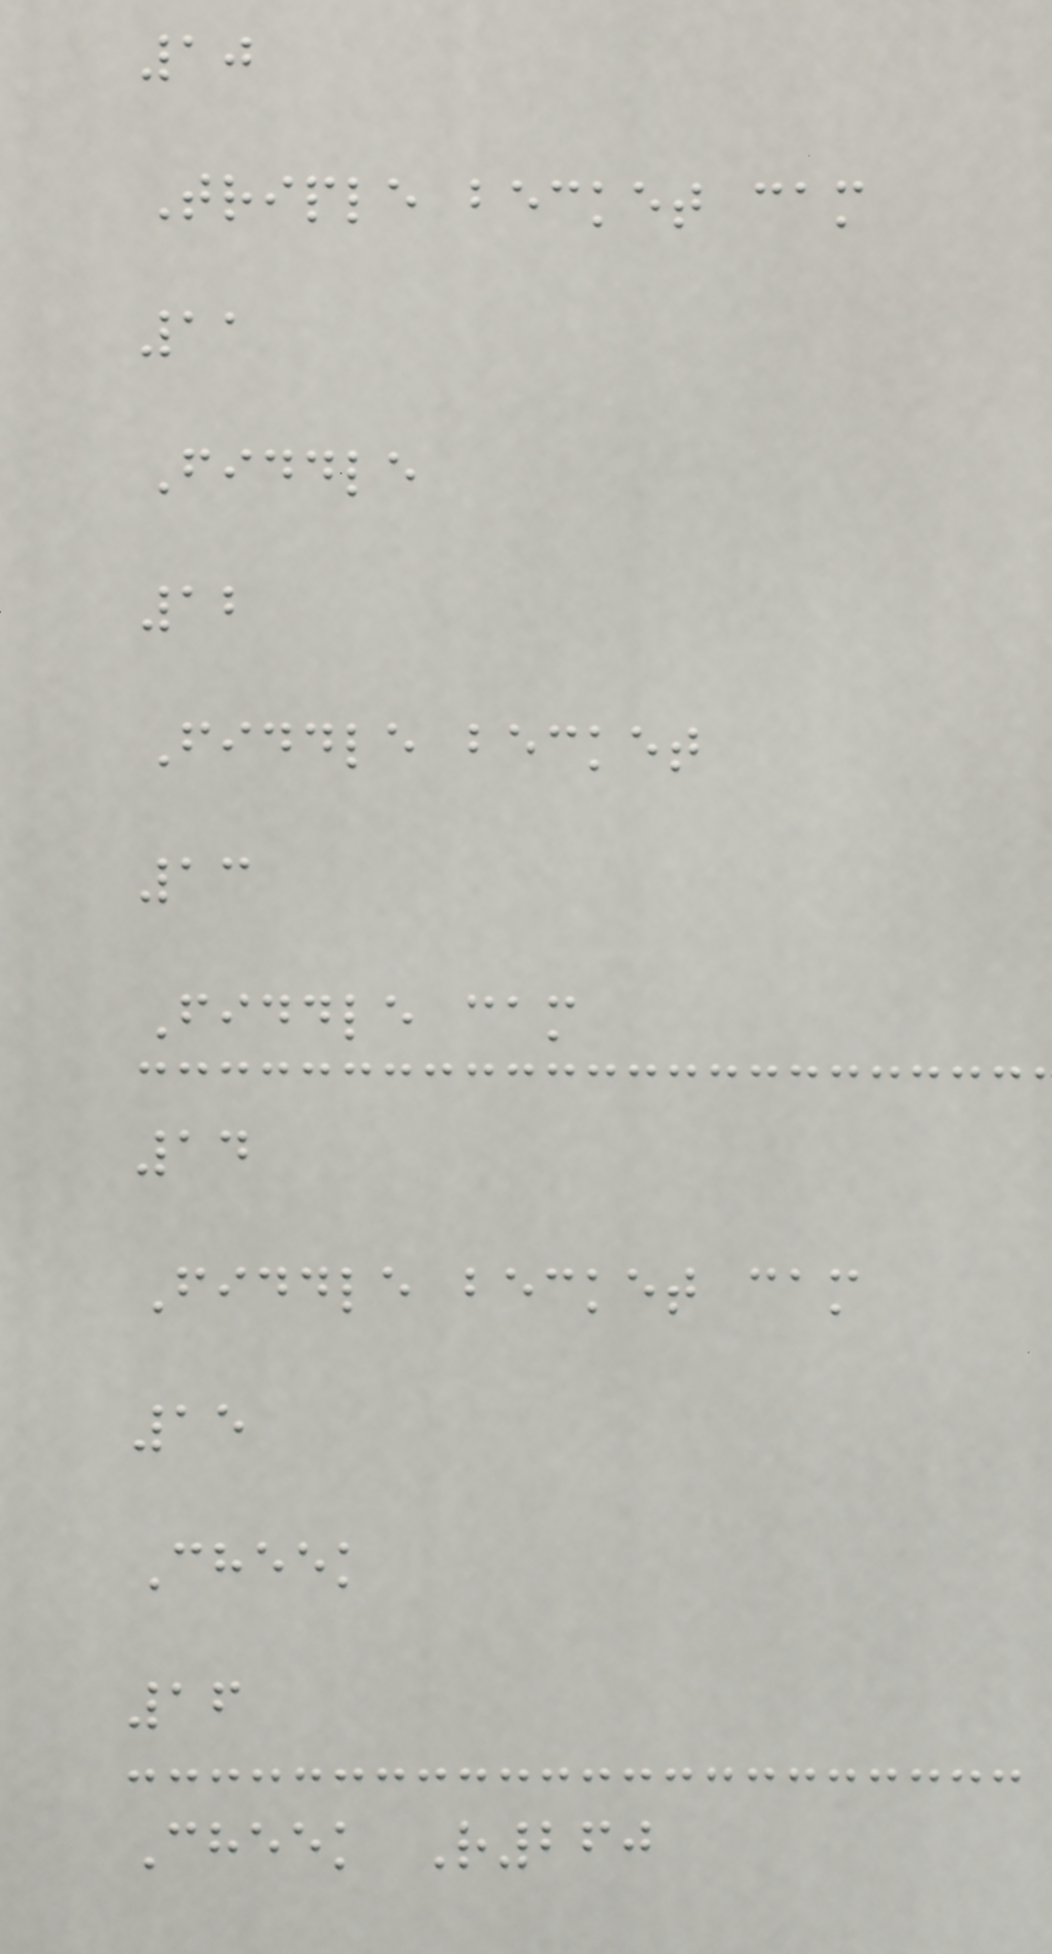10
Triple becket cam
11
Fiddle
12
Fiddle becket
13
Fiddle cam
14
Fiddle becket cam
15
Cheek
16
Cheek R260
